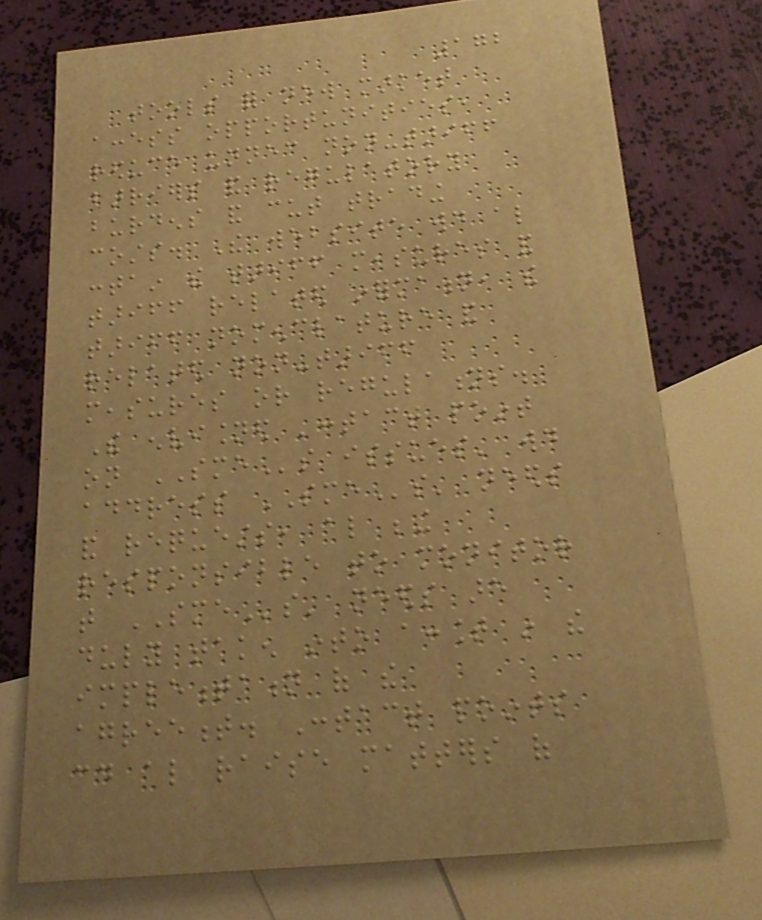172
tools for new market
access opportunities,
reduce unnecessary non-tariff
barriers and regulatory
burdens and cut trading
costs. The website would also
contain the tariff measures and
tariff related information, the
tariff nomenclature and
related non-tariff
measures or regulations.
The envisioned 'contact point
on SMEs issues' would
address SMEs' needs
and requests, also being
responsible to monitor
that SMEs' needs are
duly taken into account in the
implementation of the
agreement. Contact points
could also raise matters of
